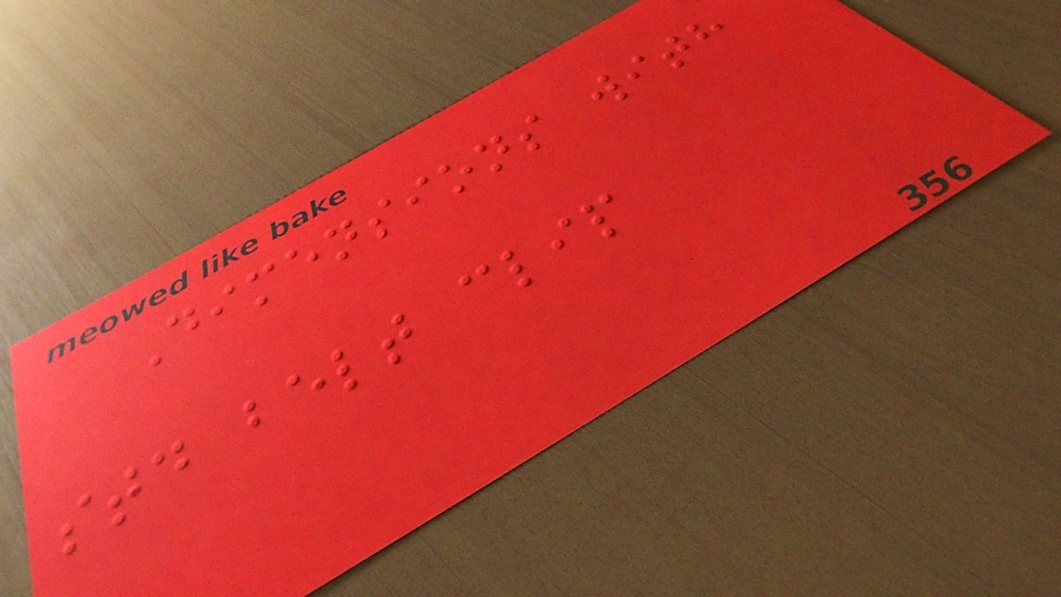Dimensions with
std belt clip
